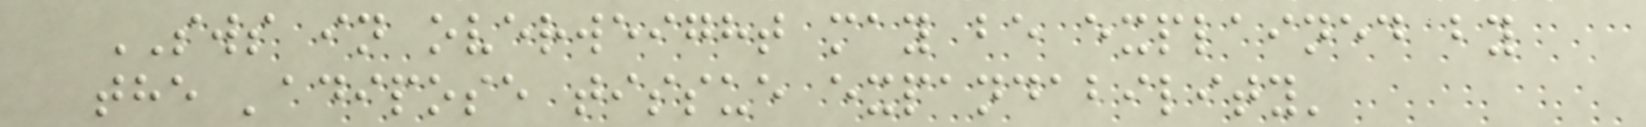SWS in overweight may be explained by
the 'adipose tissue expandability'
